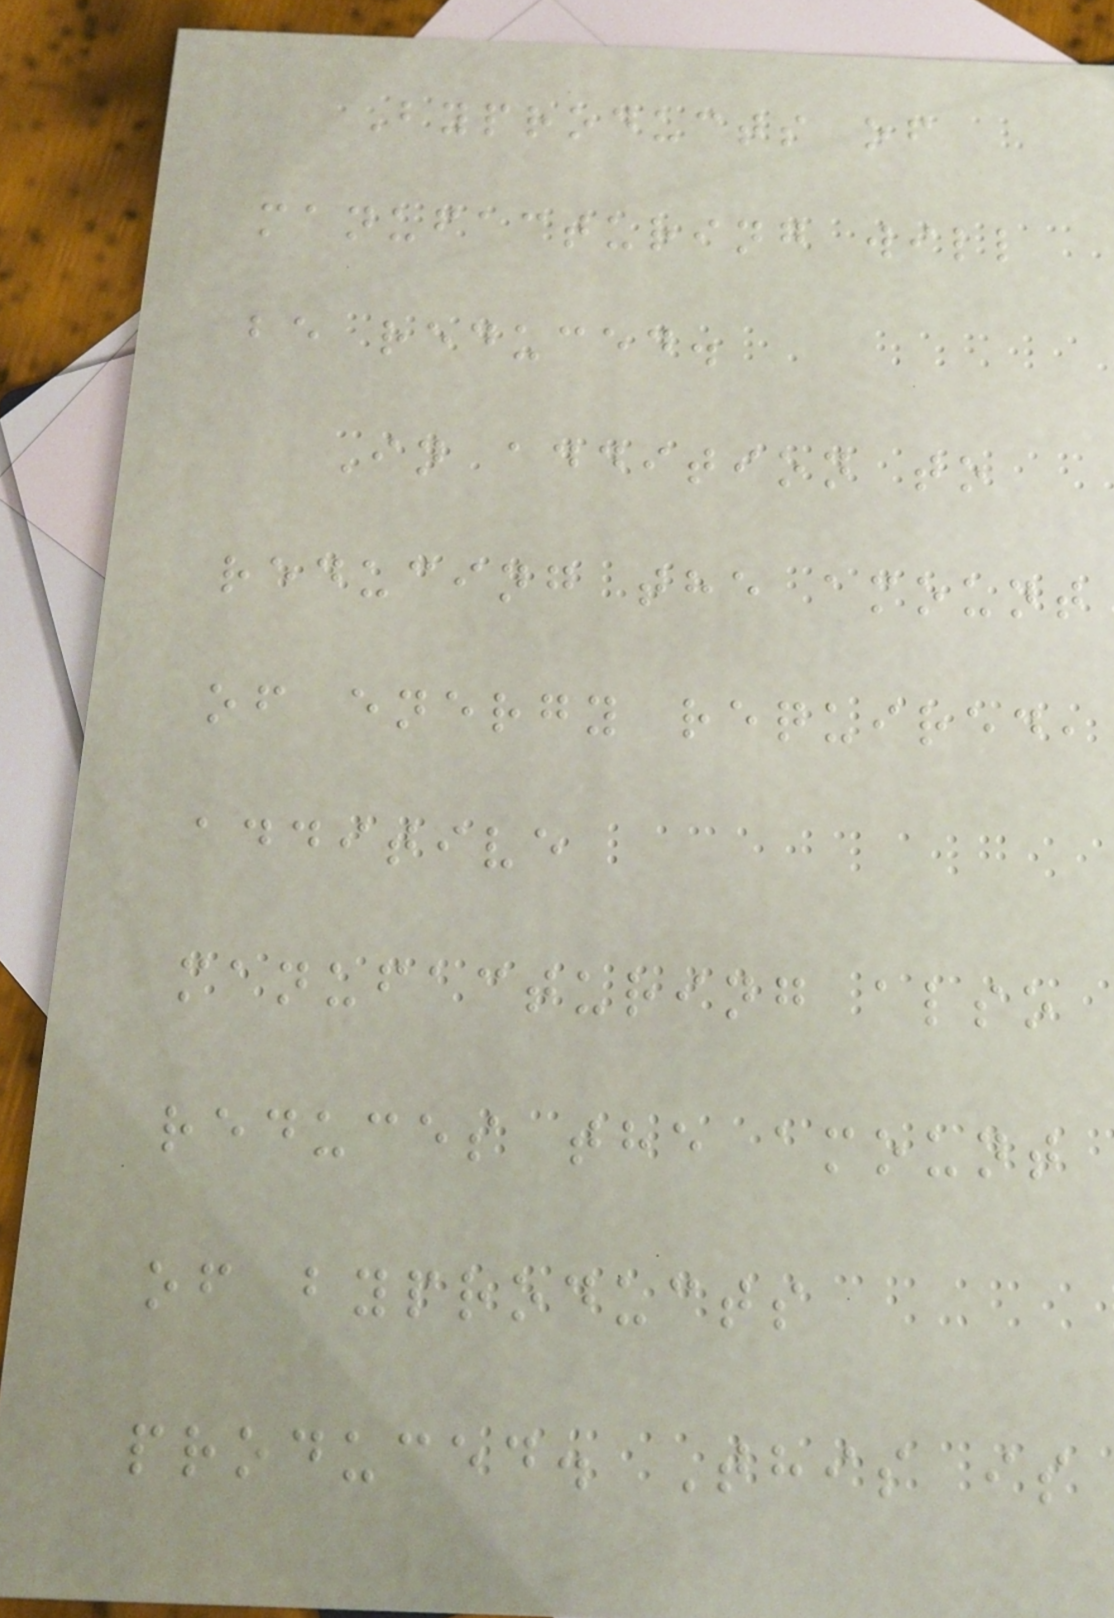Byproducts of
manufacturing will
be reduced.
In addition to
reducing the amount
of energy required,
additive
manufacturing also
reduces the amount
of byproducts
produced. This is
